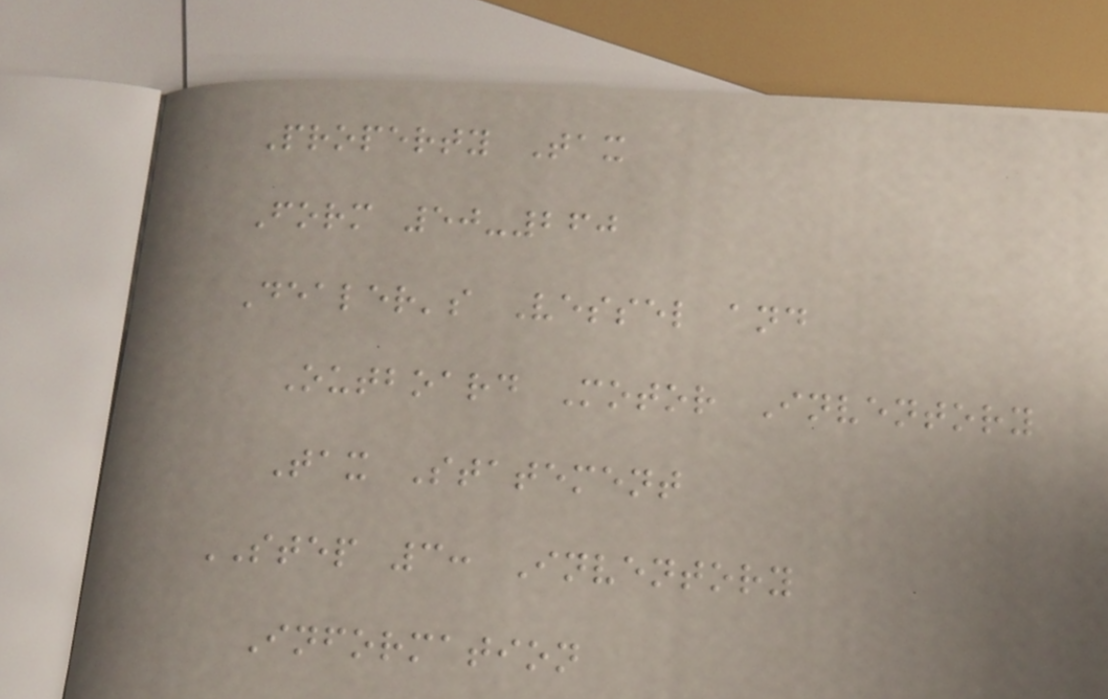Property Tax
Form 50-260
Dealer's Vessel and
Outboard Motor Inventory
Tax Statement
STEP 3: Inventory
Information
